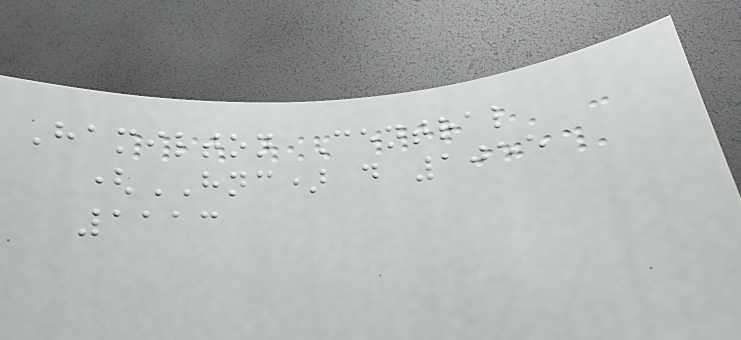Hamilton Central
(HNC) d 1055
1113
